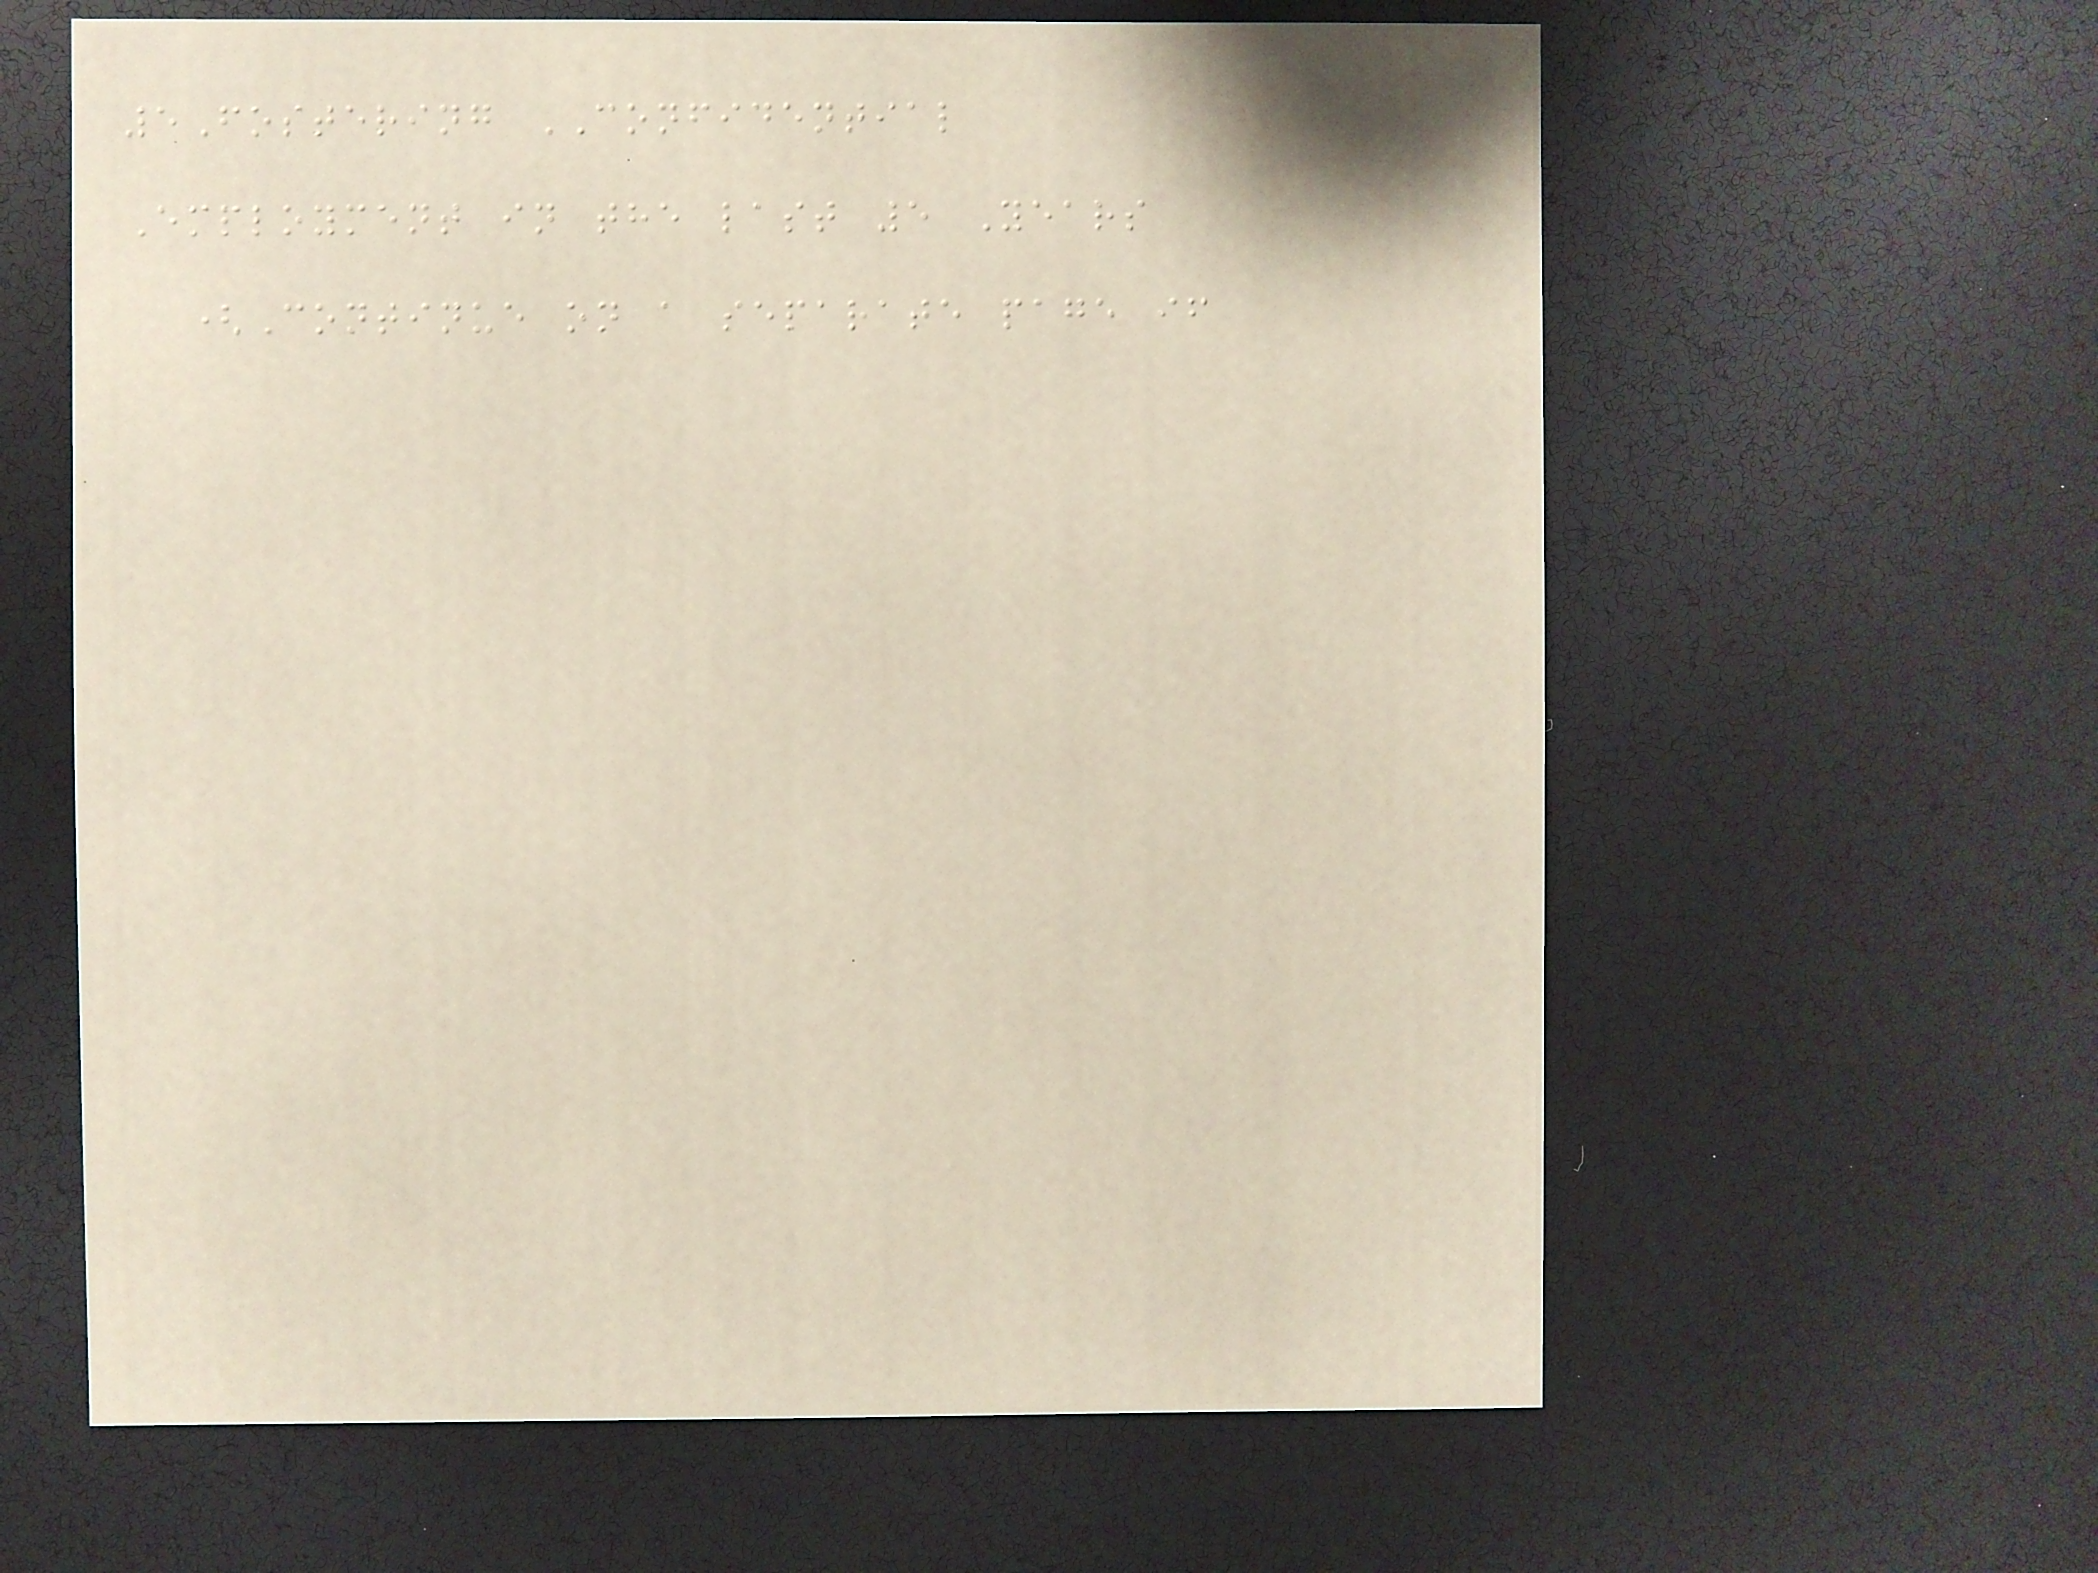5Fostering CONFIDENTIAL
Employment in the last 5 Years
(Continue on a separate page if
